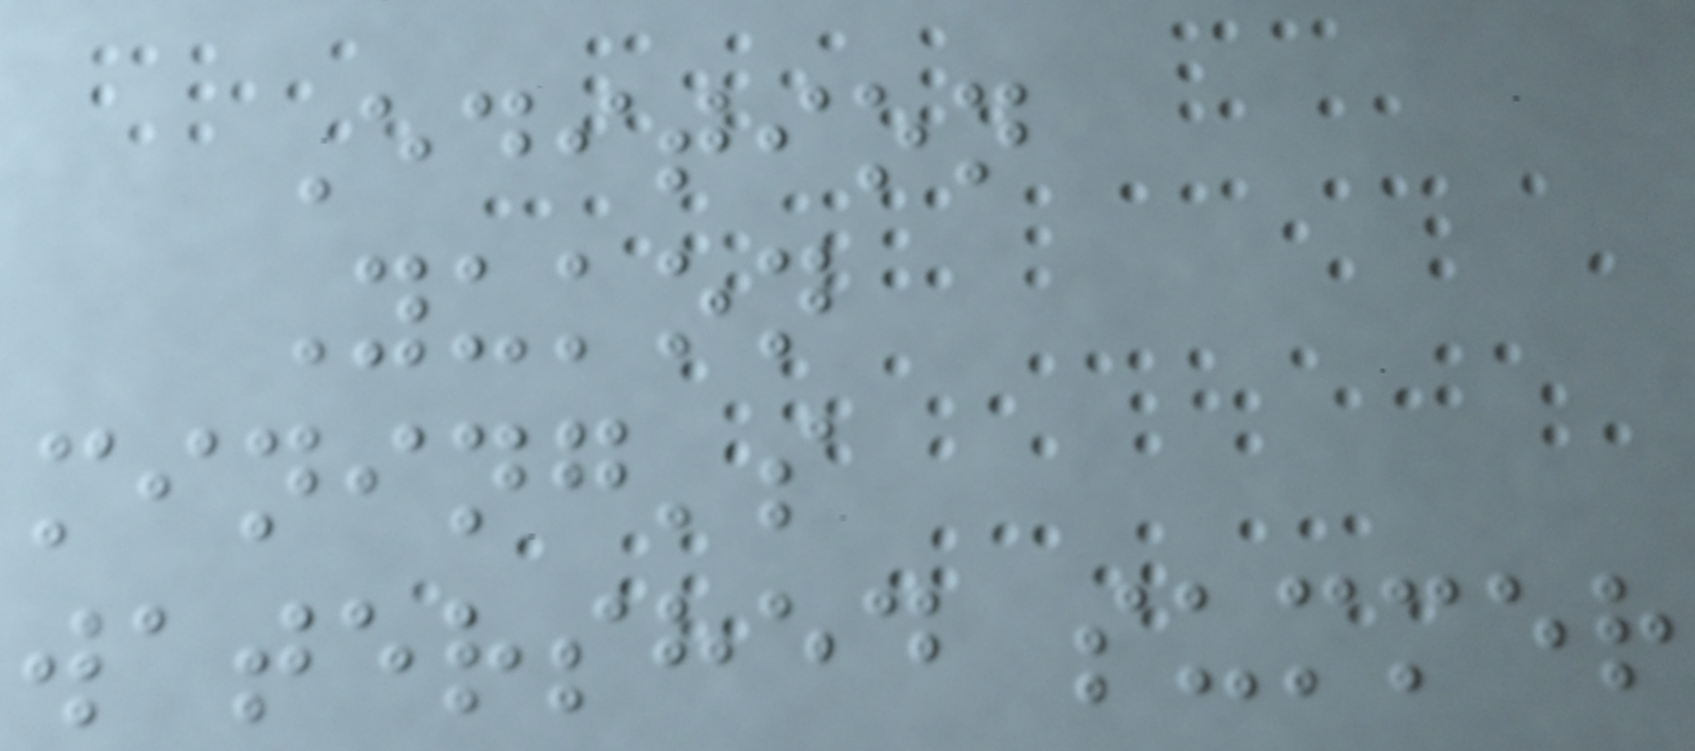Edition
Yukon
mining's
watershed summer
